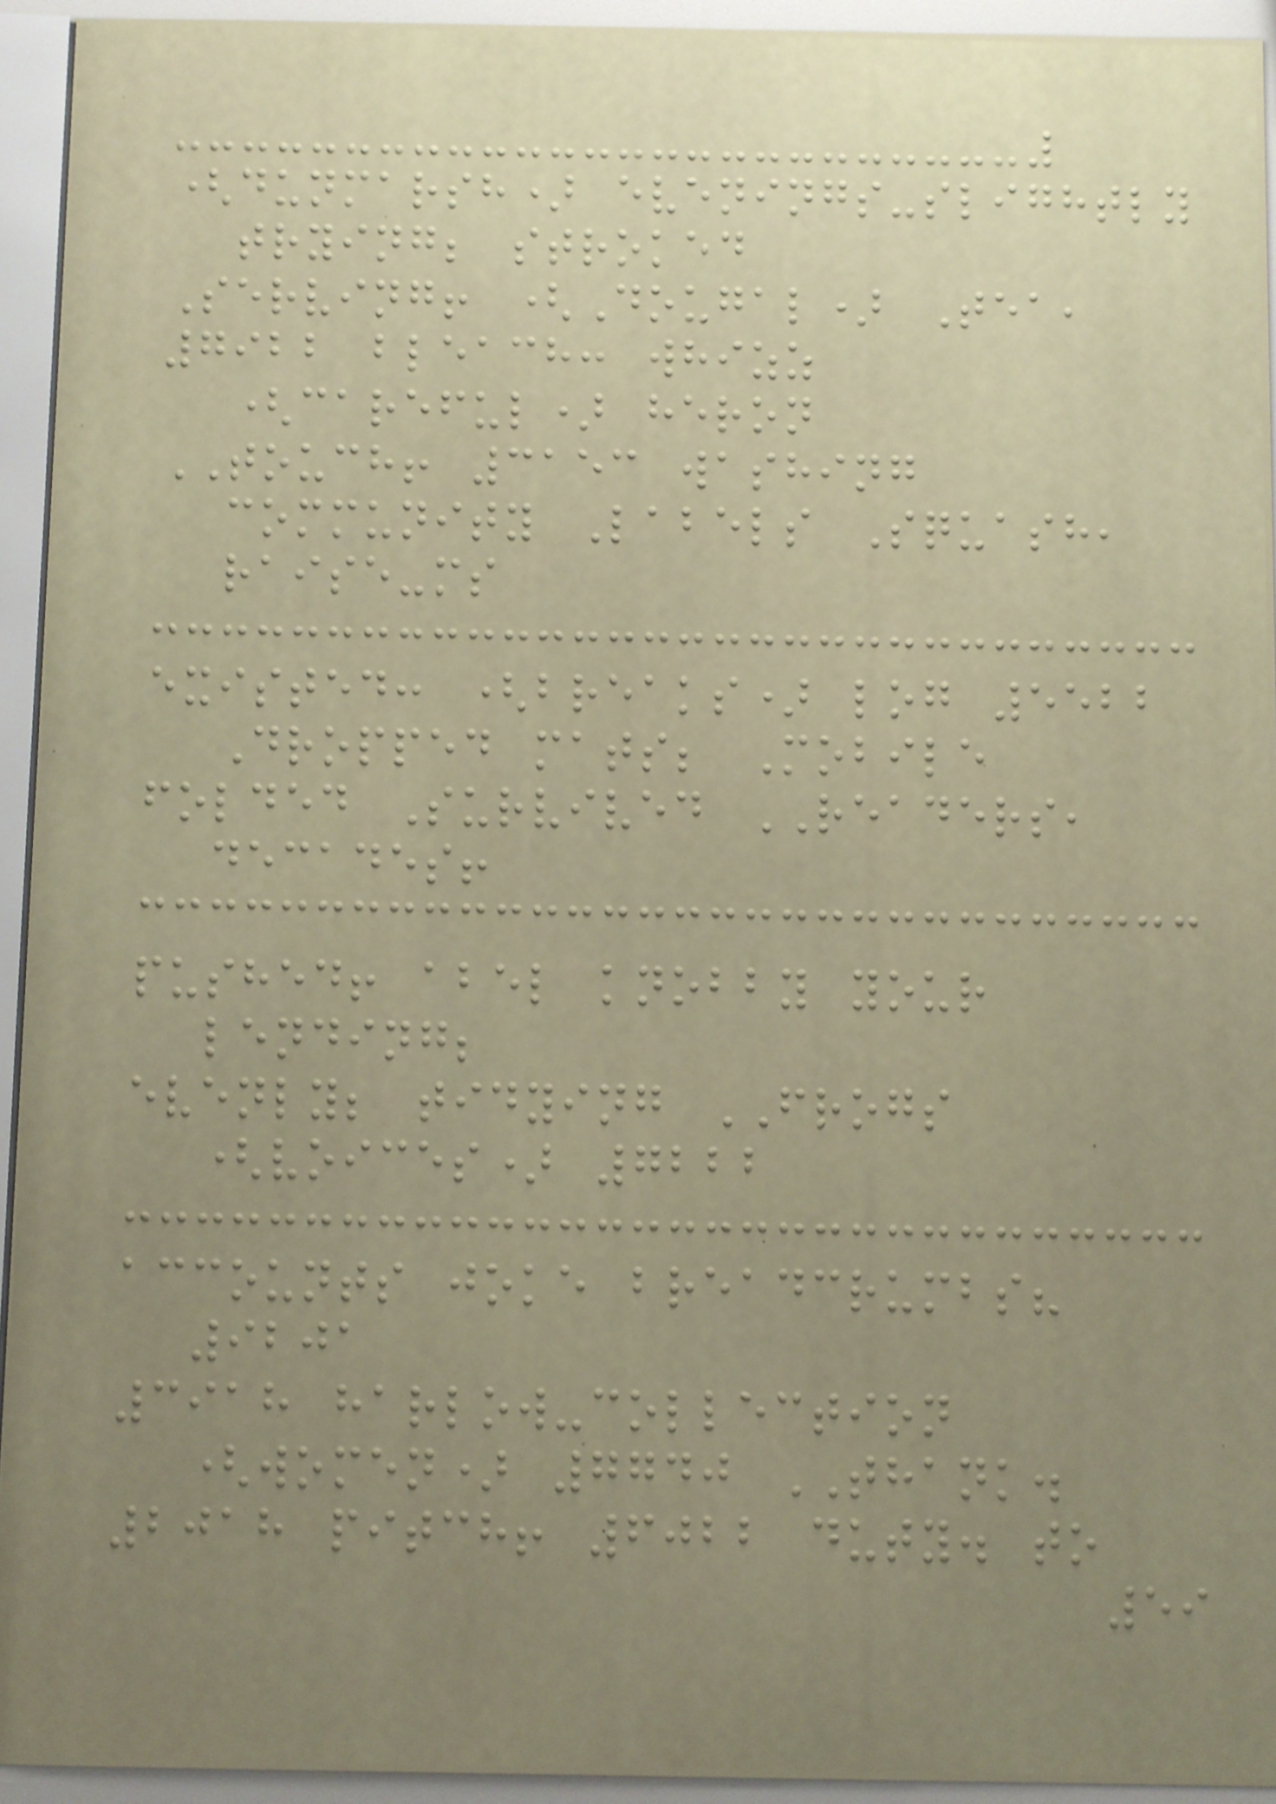(dunmarsh) evenings-slightly
trying; stroked
Serving! (Dougal) Tea,
7922 bleach: whizz
(careful) heron
TOUCH! 3153 washing
community Labels Squash,
raise-ms
existed: (breaks) log 5522
Dropped mats; Mobile
folded Survived READERS,
decades!
pushed! abel knobby your
lending;
evenly; tidying FROGS
(voices) 7222
accounts joke breadcrumbs?
9201
3918 harlow-collection
(women) 7740 THANK.
2018 pitch! 6022 duty. to
59
